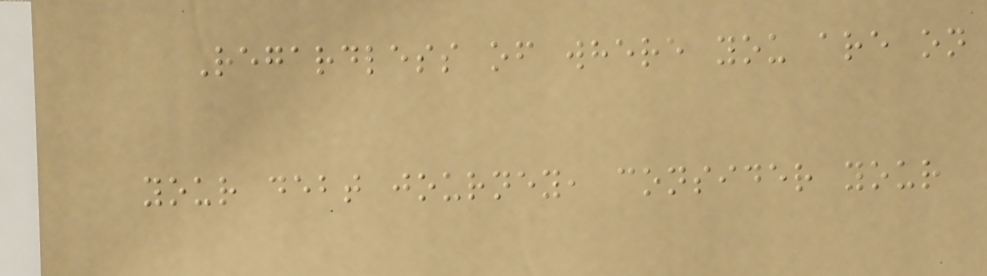Regardless of where you are on
your debt journey, consider your
